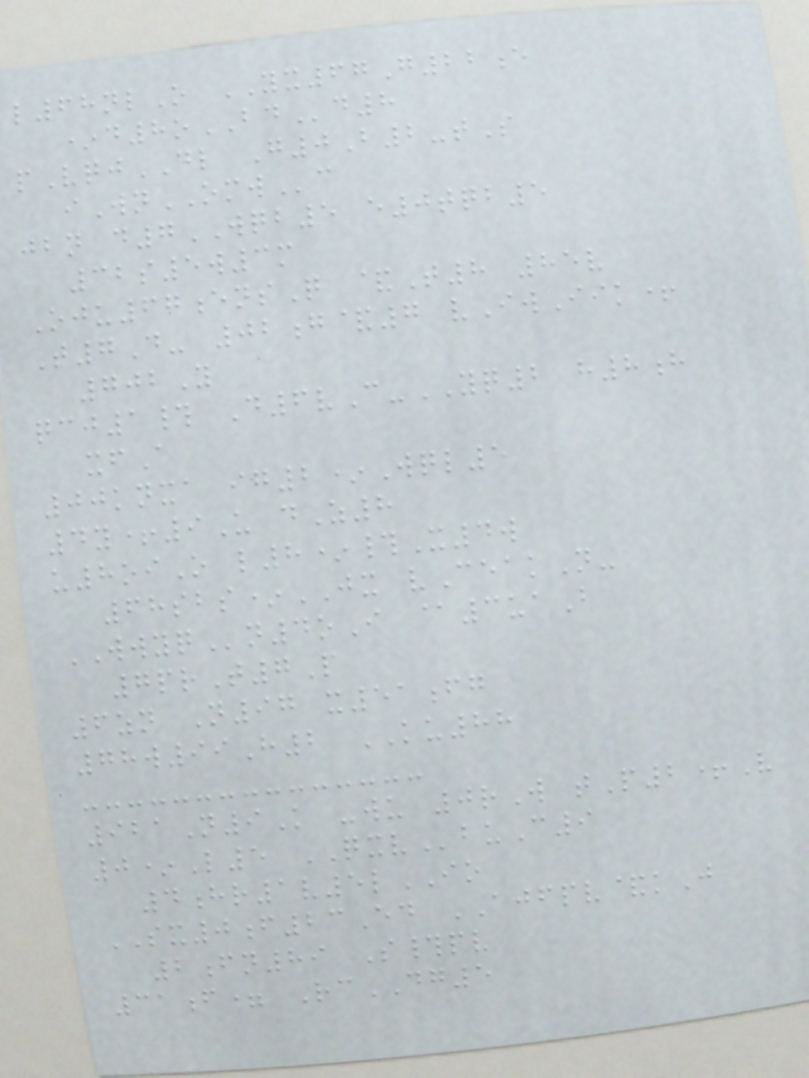l68nlO YX67G22e
*d8oBDd8
pVqjDL G0B2-tS
iWnOMWc
jbn d7WQB5 e0tqb5
32s5w3m
Oju67ensQ &T8 85v
T7D- 02g&7 vIwIik+
702Y
qcj1# D6vC-YQ2 h8h
xfA
00knxa ig2*Wql5
4y+9U dZ8
u8oiO l8*#X4w
68sbs*JX vCeakN-
WWYQn4oI @3uaB
7prT7P
6zn N97 x51fg
78w99H2 KU88
921N9K -wu 0rW tP2+V
0*L5 QXVbuC9
4hr1v5lIO
SX0f23Ed AJFPV&kJ
2fn89 S#pv
31f= RcDG5
